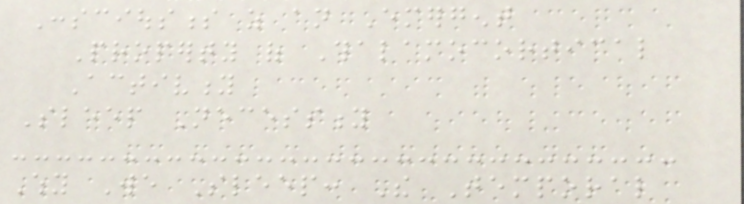Consciousness as an Emergent
Property of Thalamocortical
Activity
Sleep Necessity
Why We Sleep: The Temporal
